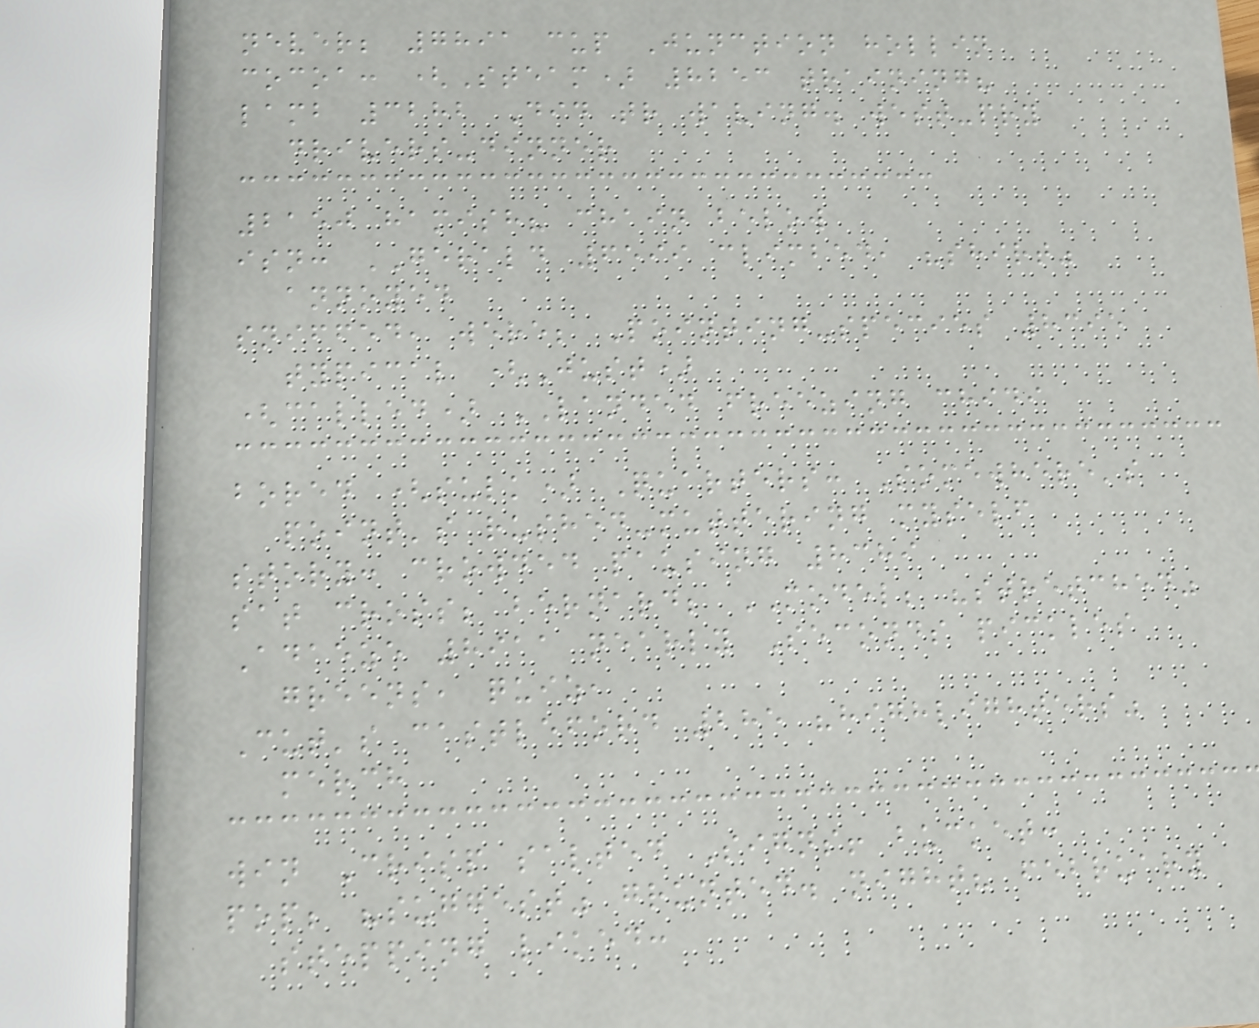never; 7891 cup Junction hollin
cocoa: (Steam) 8253 training?
lamb 3282 Did tr waving. west-pry
drivers-dinner
2150 hamish? chain below
isn: GERALD 6599 climbed, "shirt"
annoyed
sniffed, were; Pointing-species 8395
typical (Just)
(called) LANDED freezing chidi
bored (sulk) Quarters: Somewhere's
point's rushed-muttering myself
story: crowded pausing 8389
sat cross; bernard; MODEL; "stretched"
Adaeze 8911 nearly Seconds pickles
greens, quiz,
Cut's castleford 285 "highlighters"
merch
win Crisp salted Signs! bucket:
pop; "suggest" grunted. night? february
stepping liked:
